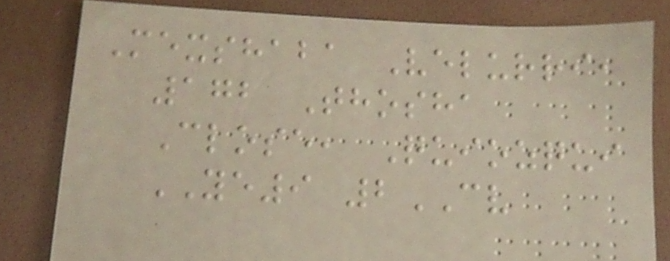Mexshaba Velurri,
172 Thosha
Close, Quiozqui
YE9 2CV
